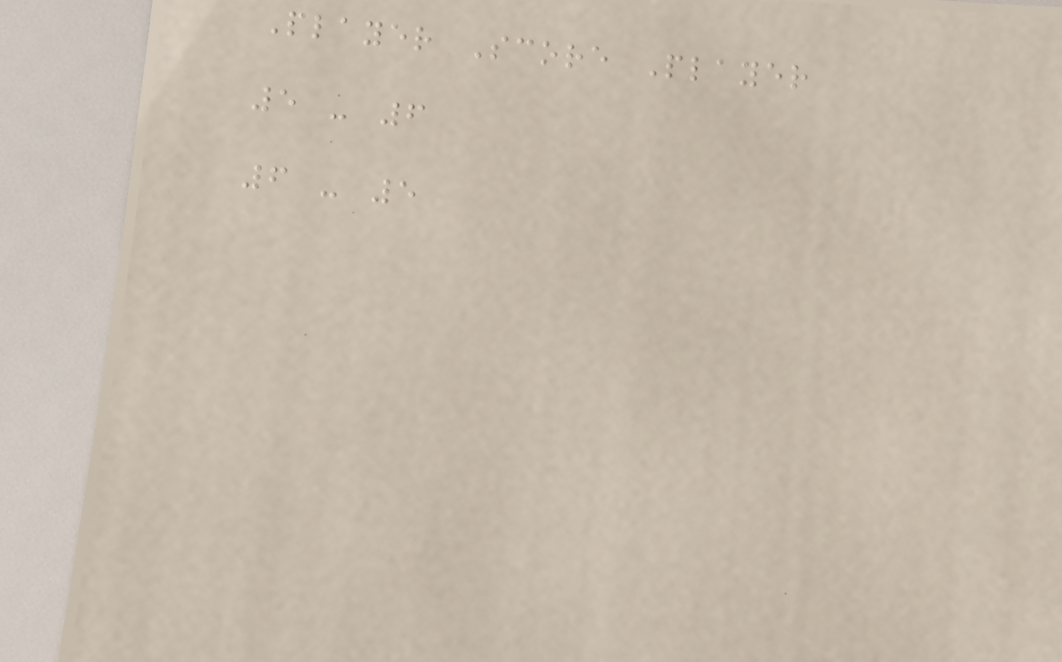Player Score Player
5 - 6
6 - 5
